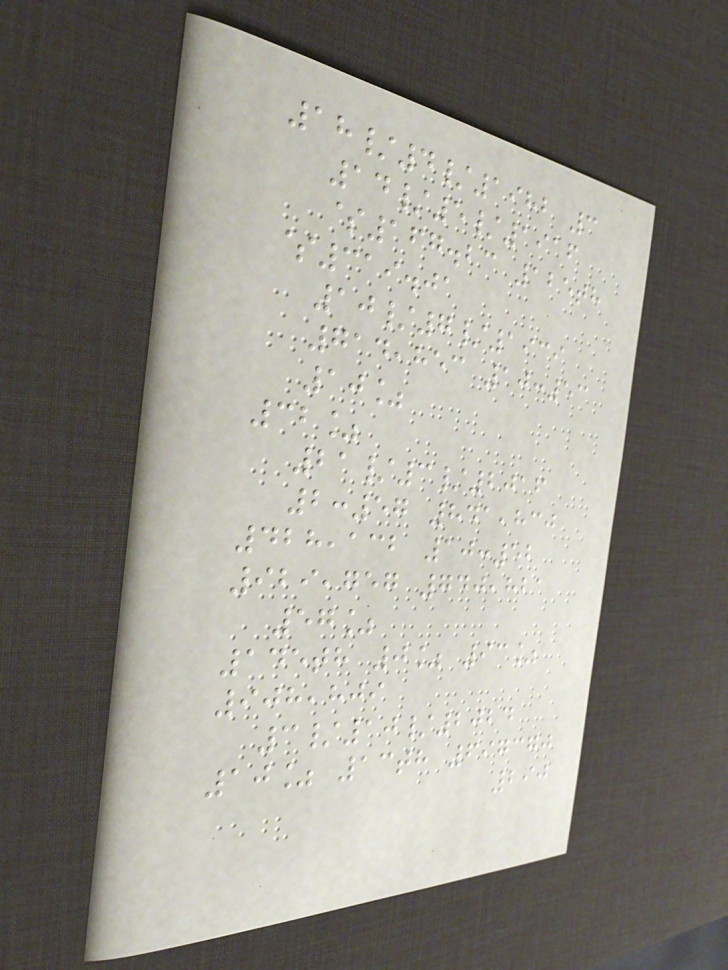18/4/1982 3
14/5/1916
$167.23 125th
$319.01
10/7/1939
714,853 10:53
10%
32%
21/3/2016
2:57 841,830
428,132 10:52
929,757 740,821
57%
145th 0% 93%
908,809
3/10/2024
10% 13th 697370
290
